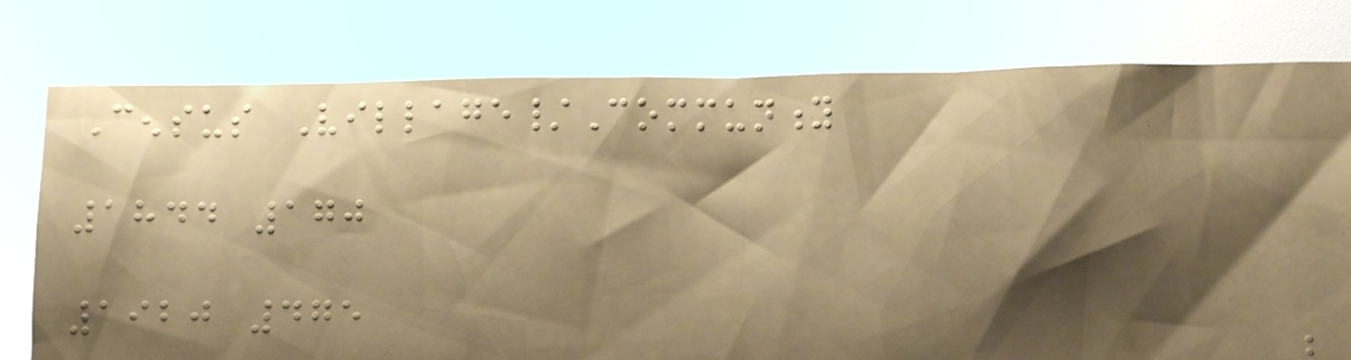Census Village/Community
1844 170
1920 475
